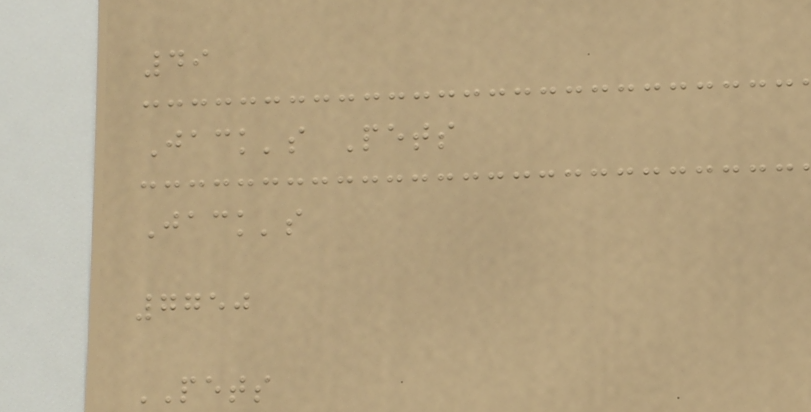49
Jack's Pets
Jack's
7750
PETS
